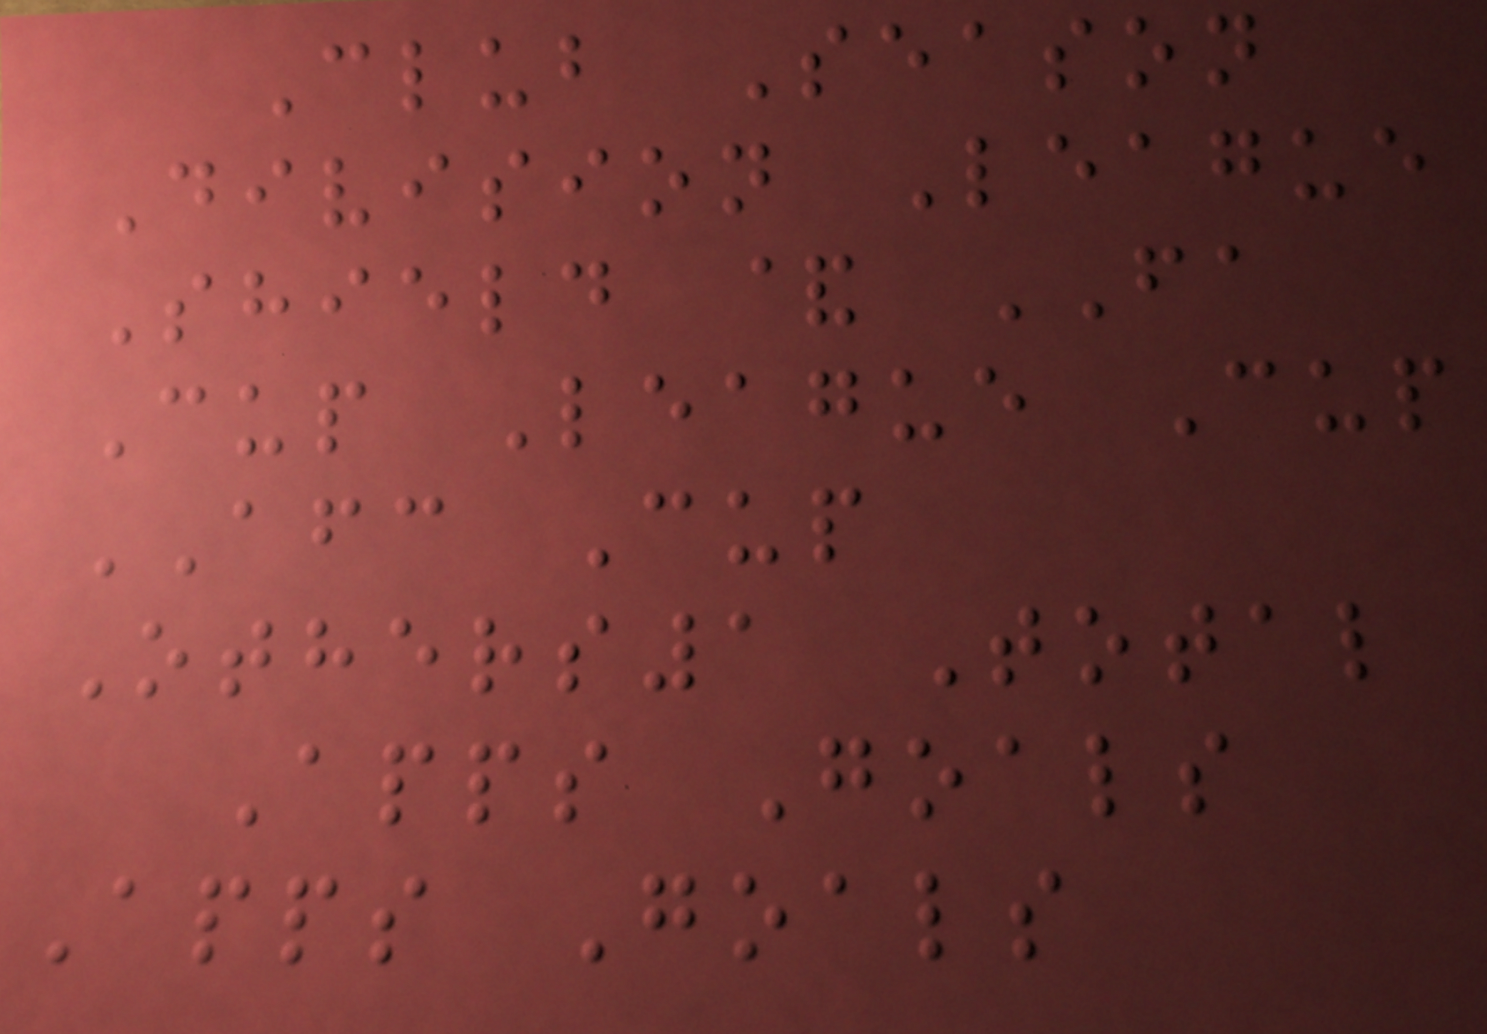Club Season
Division League
Shield & FA
Cup League Cup
AFC Cup
Others1 Total
Apps Goals
Apps Goals
